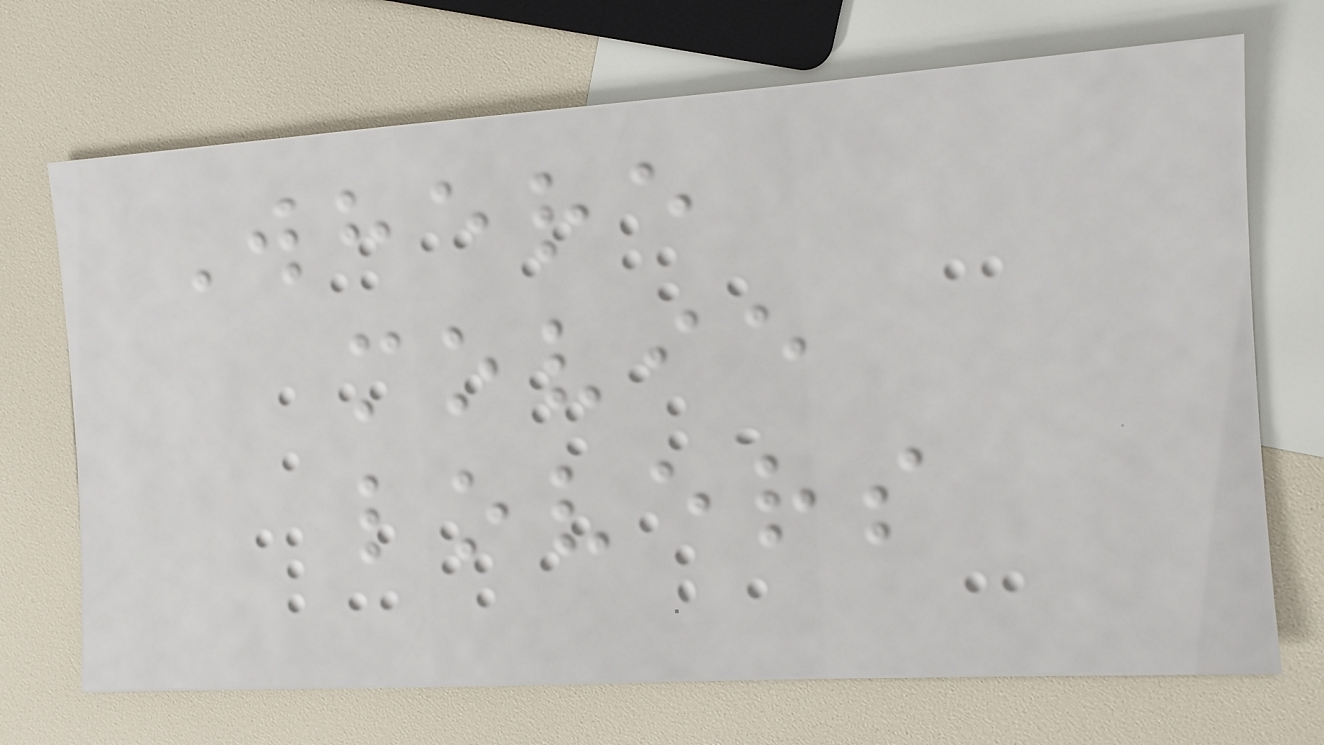Where
movie
lovers
